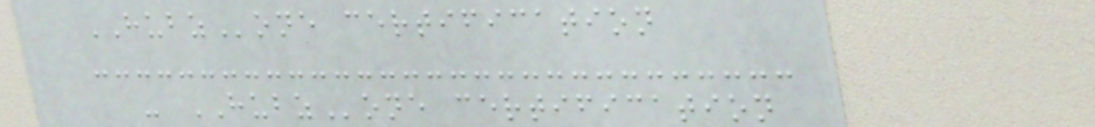HUBZone certification
- HUBZone certification
